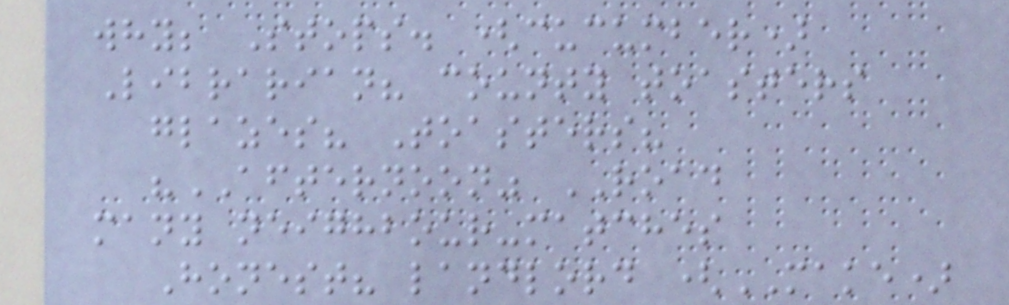why; Stops. (cucumber)
Librarian? county toasters
glazes? Toasters?
"AFTERNOON" ROAD
many neighbour-matches
Honest? landlord (MAKE)
